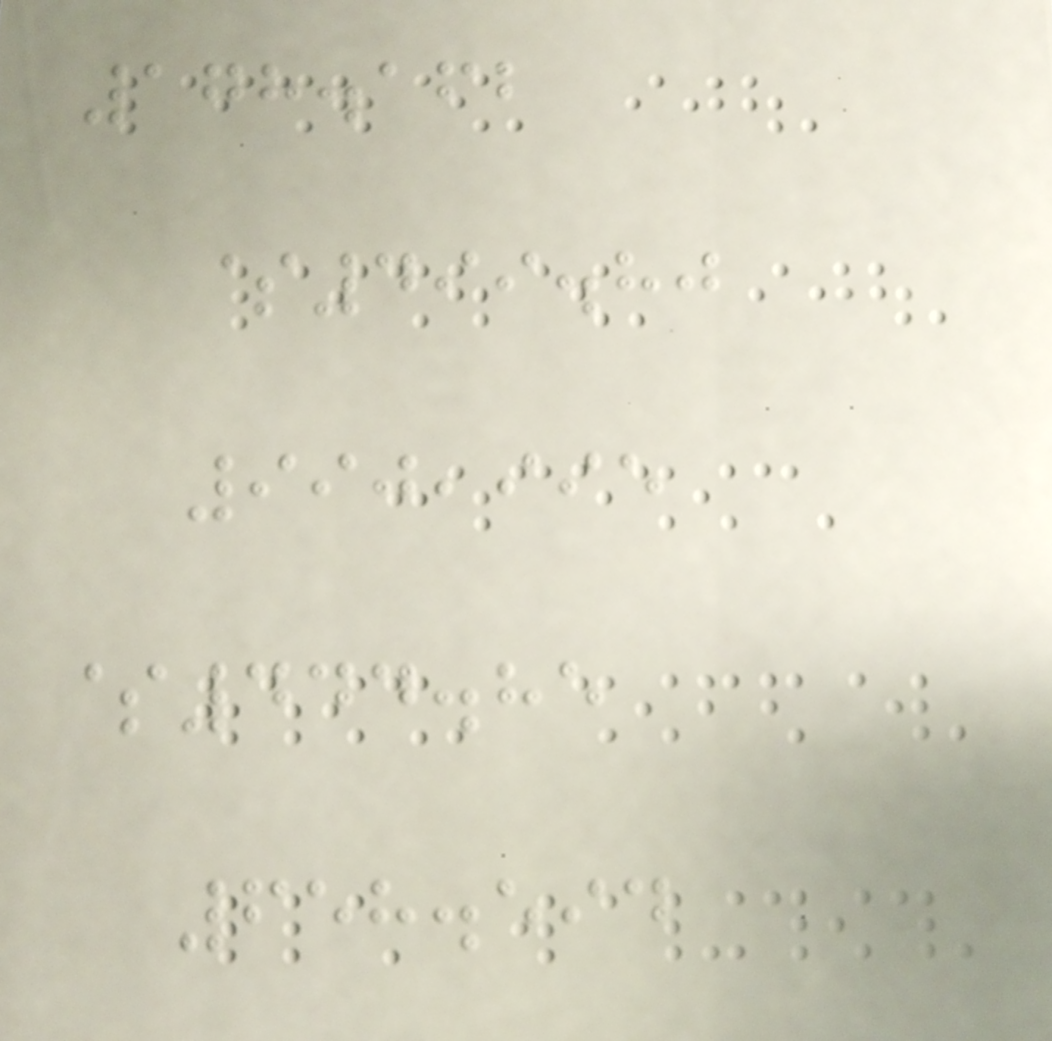178.162
$499.80
990,995
$444.85
658.594
